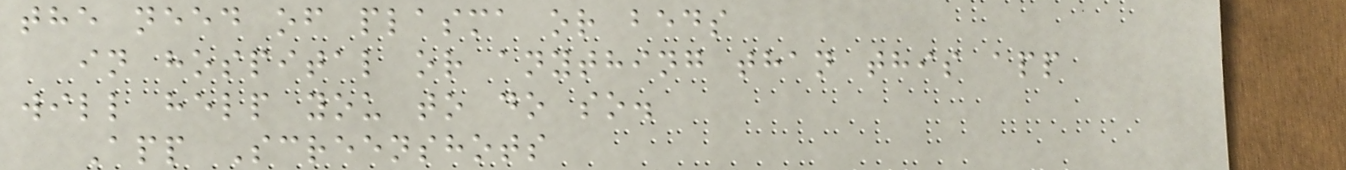the need of plasma or beds
in hospital or anything than this app
will help you to do so.
App Screenshots
